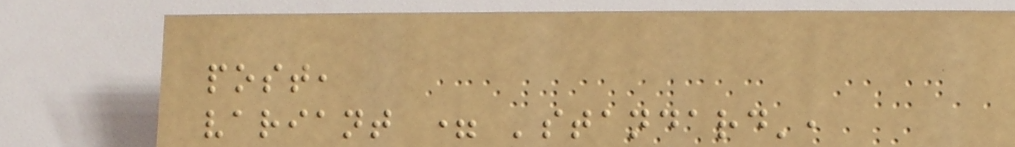post,
variant = 'standard',
